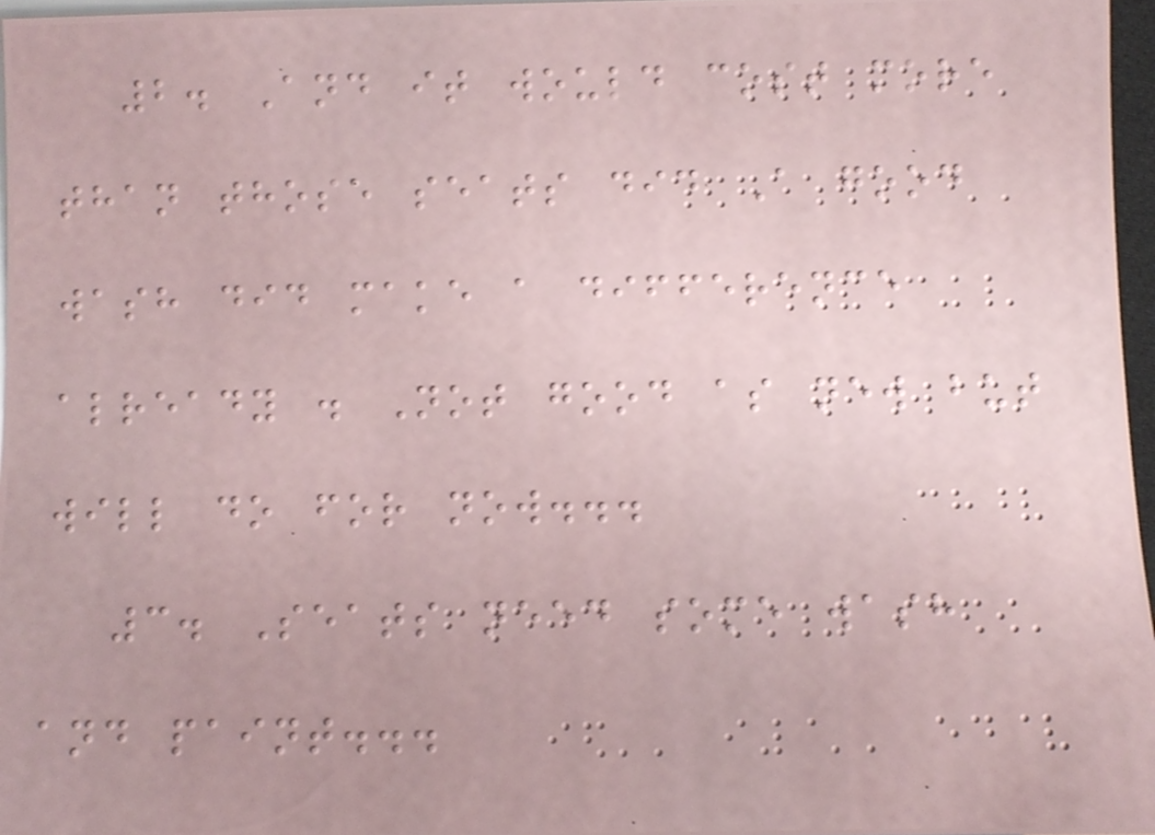2. And it would cost more
than those seats did A good
wash did make a difference
already . Not good as new but
will do for now...
3. Seats need some wash
and paint...
